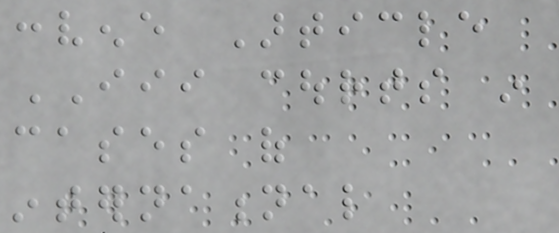convene Article
III courts in
cases of
international
